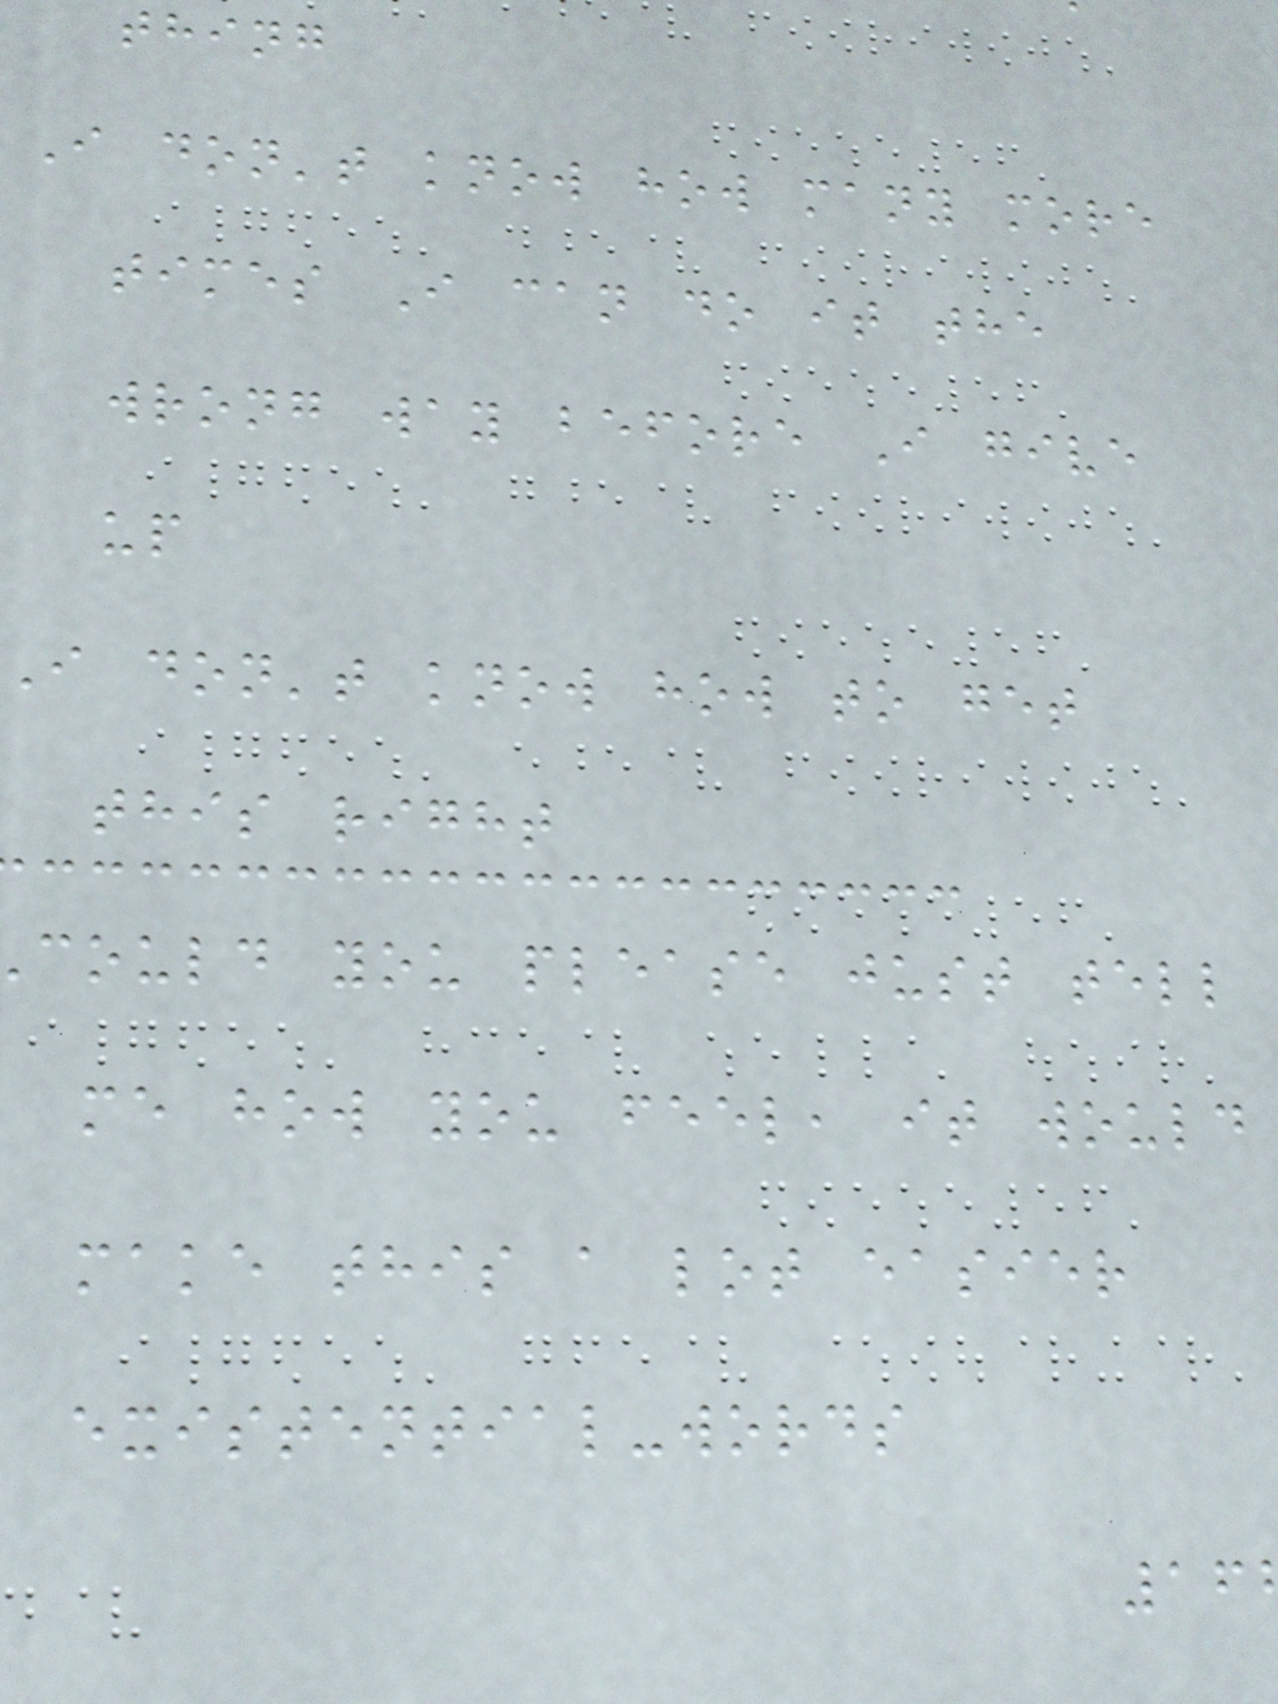thing
I don't know how many more
times I can do it the
wrong way before I give
up
i don't know how to get
this right
could you please just tell
me how you feel, it would
make this a lot easier
existential-words
